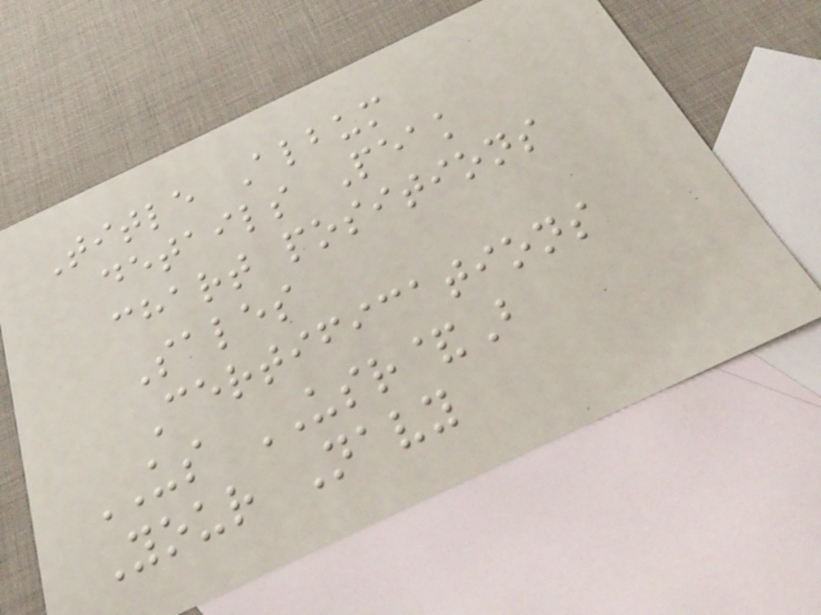Title Album
details Peak
chart positions
Sales
Certifications
US USR&B
Your Navy
